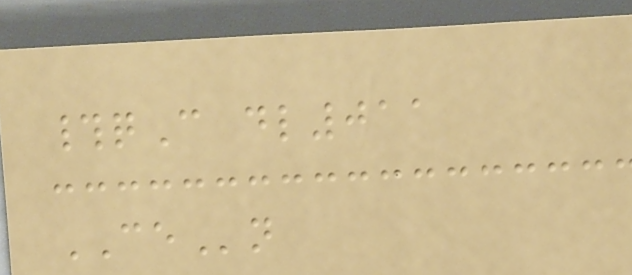#qC dl011
CEn
